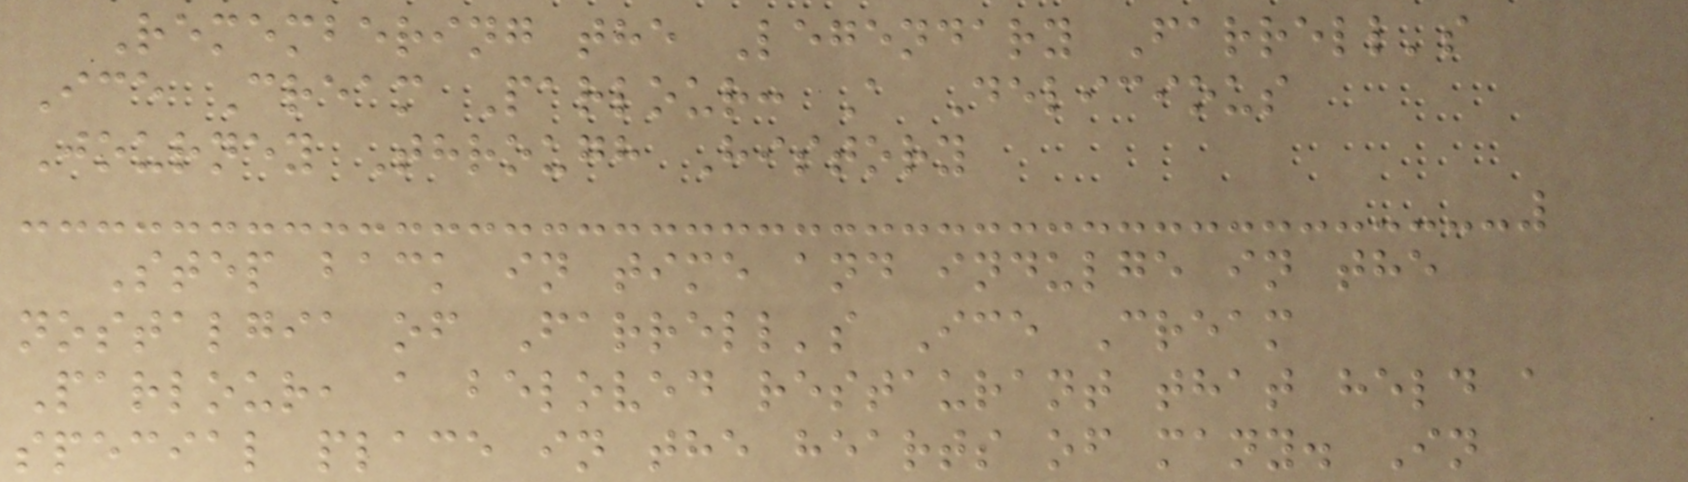Remembering the Legendary Farrell's
Ice Cream Parlour: A Delicious
Journey Through History
Step back in time and indulge in the
nostalgia of Farrell's Ice Cream
Parlour, a beloved restaurant that held a
special place in the hearts of many. In
